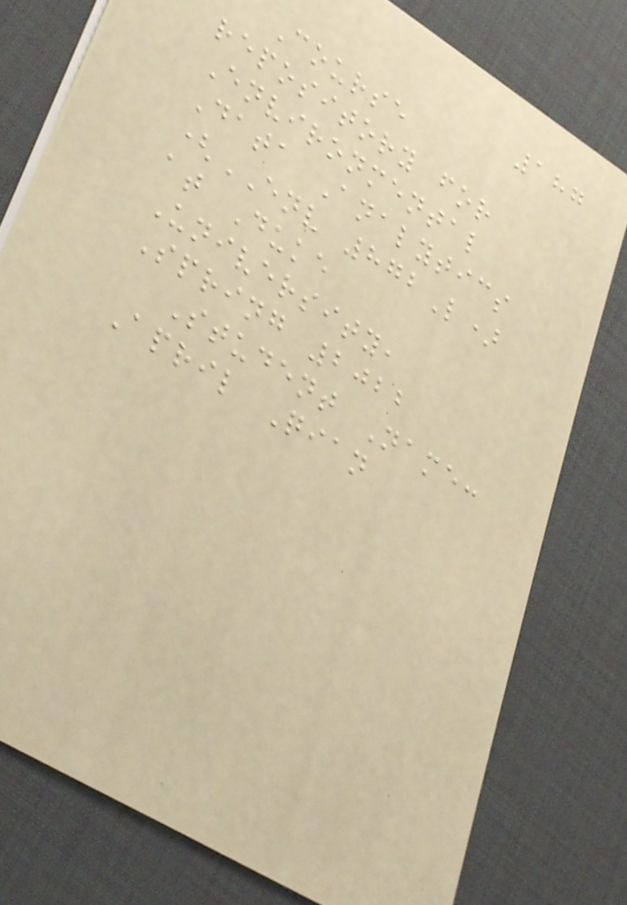187
Course
repository for
Environmental
Data Analytics
(ENV 872L)
at Duke
University,
Spring 2022
Student Name:
April Qian
